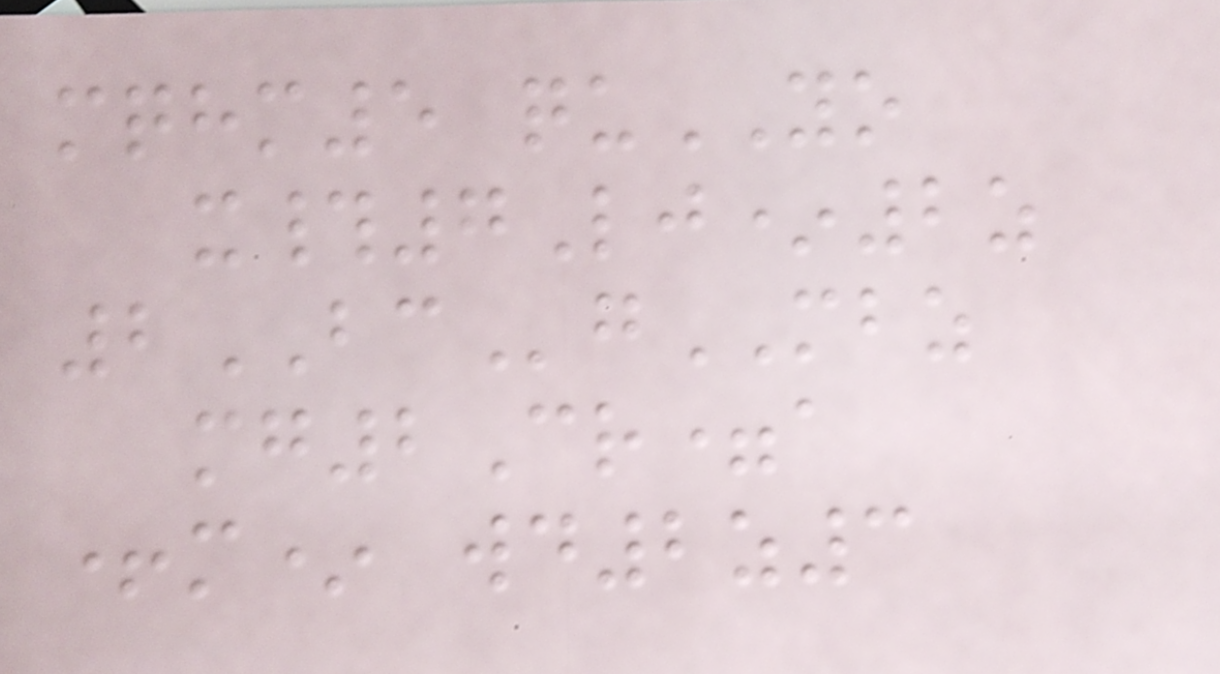mqhm5 quYO
x#7Lj*2z
2BCgMBZ
mg2Cr=a
+m* wd2z3
